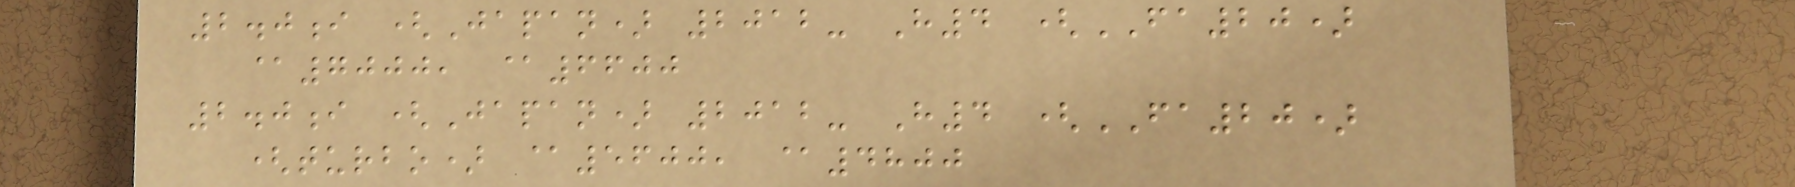2.0i (Japan) 2012- H4 (FA20)
@7000, @6600
2.0i (Japan) 2012- H4 (FA20)
(turbo) @5600, @4800
